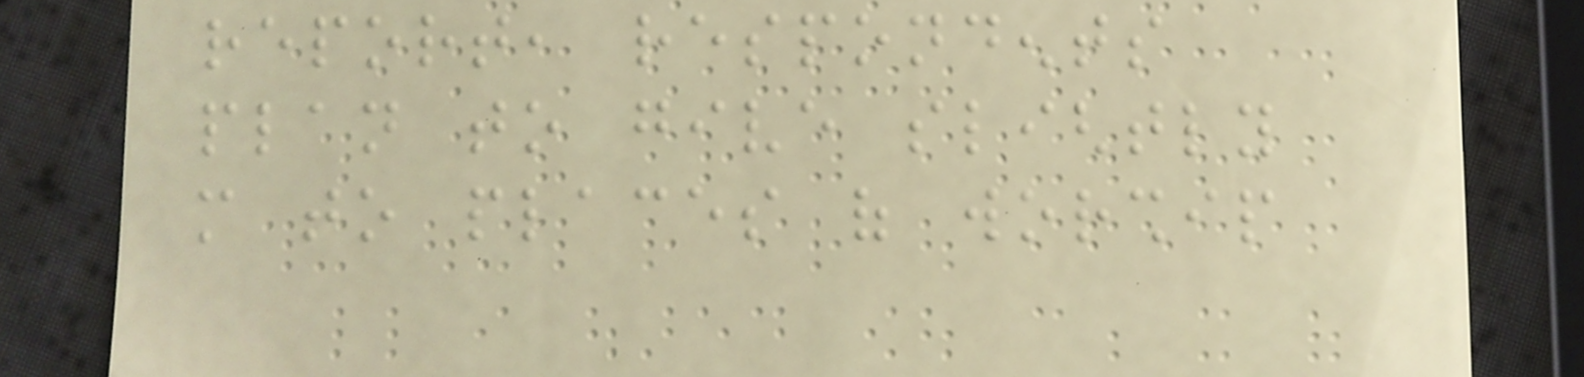report, respondents
plan to give slightly
more to places of worship
